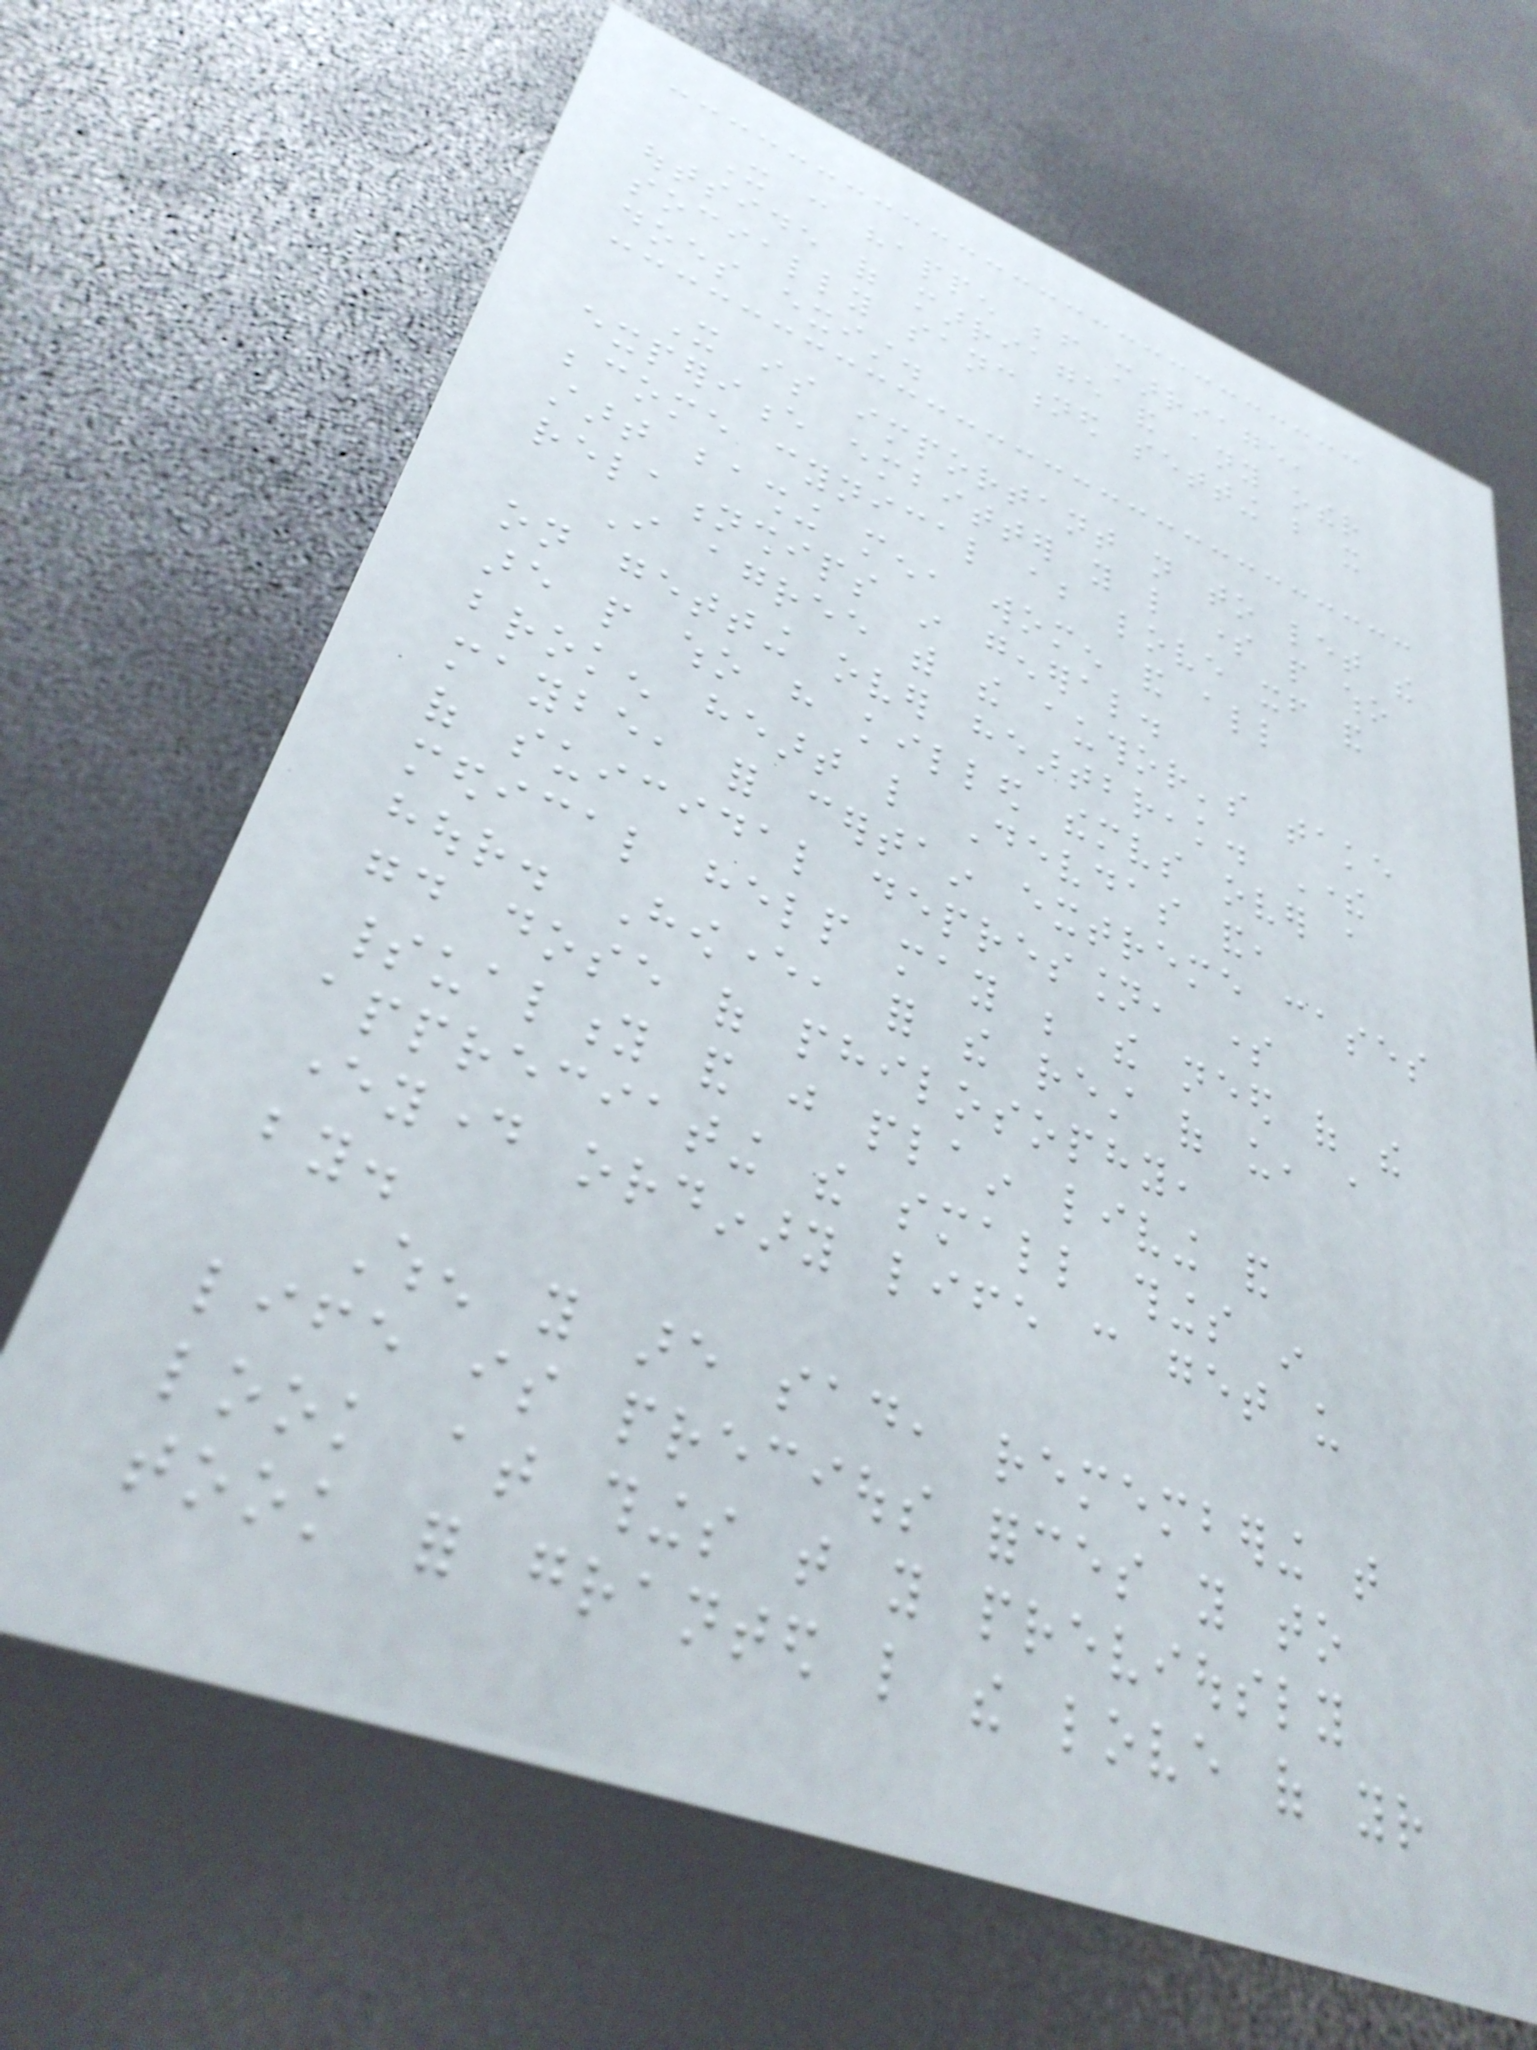It can happen before marriage,
outside of marriage and any other
socially sanctioned setting but it
does exist.
It is important not to let the
experience embitter you like some people who
become cynical about love itself and
start bashing men, women and all
relationships in general.
I agree with the author's take
on getting over heartbreak. There
are people who have killed themselves over a
broken heart like Devdas and,
maybe, for certain extreme cases
of suicidal depression, some
medical help may be the need of the
hour. However, for the rest of us, a
good dose of philosophy,
spirituality and just plain living and
appreciating the small things in
everyday ordinary life can get us
by.
When you are sad, remembering that
life is precious forces you to
look at things that you previously
took for granted like the love of your
